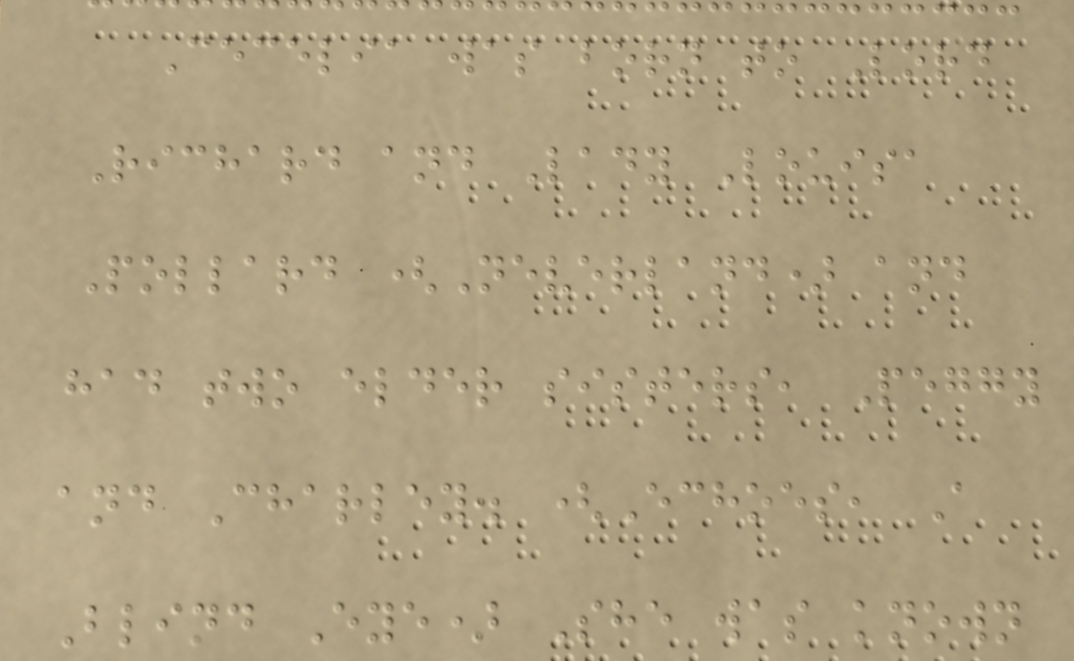Cecelia was born to Lord
Richard and Lady Louisa
Pollard (Neverland) and
had two elder sisters, Peggy
and Charley. (Echoes, A
Blind Eye) She was known
